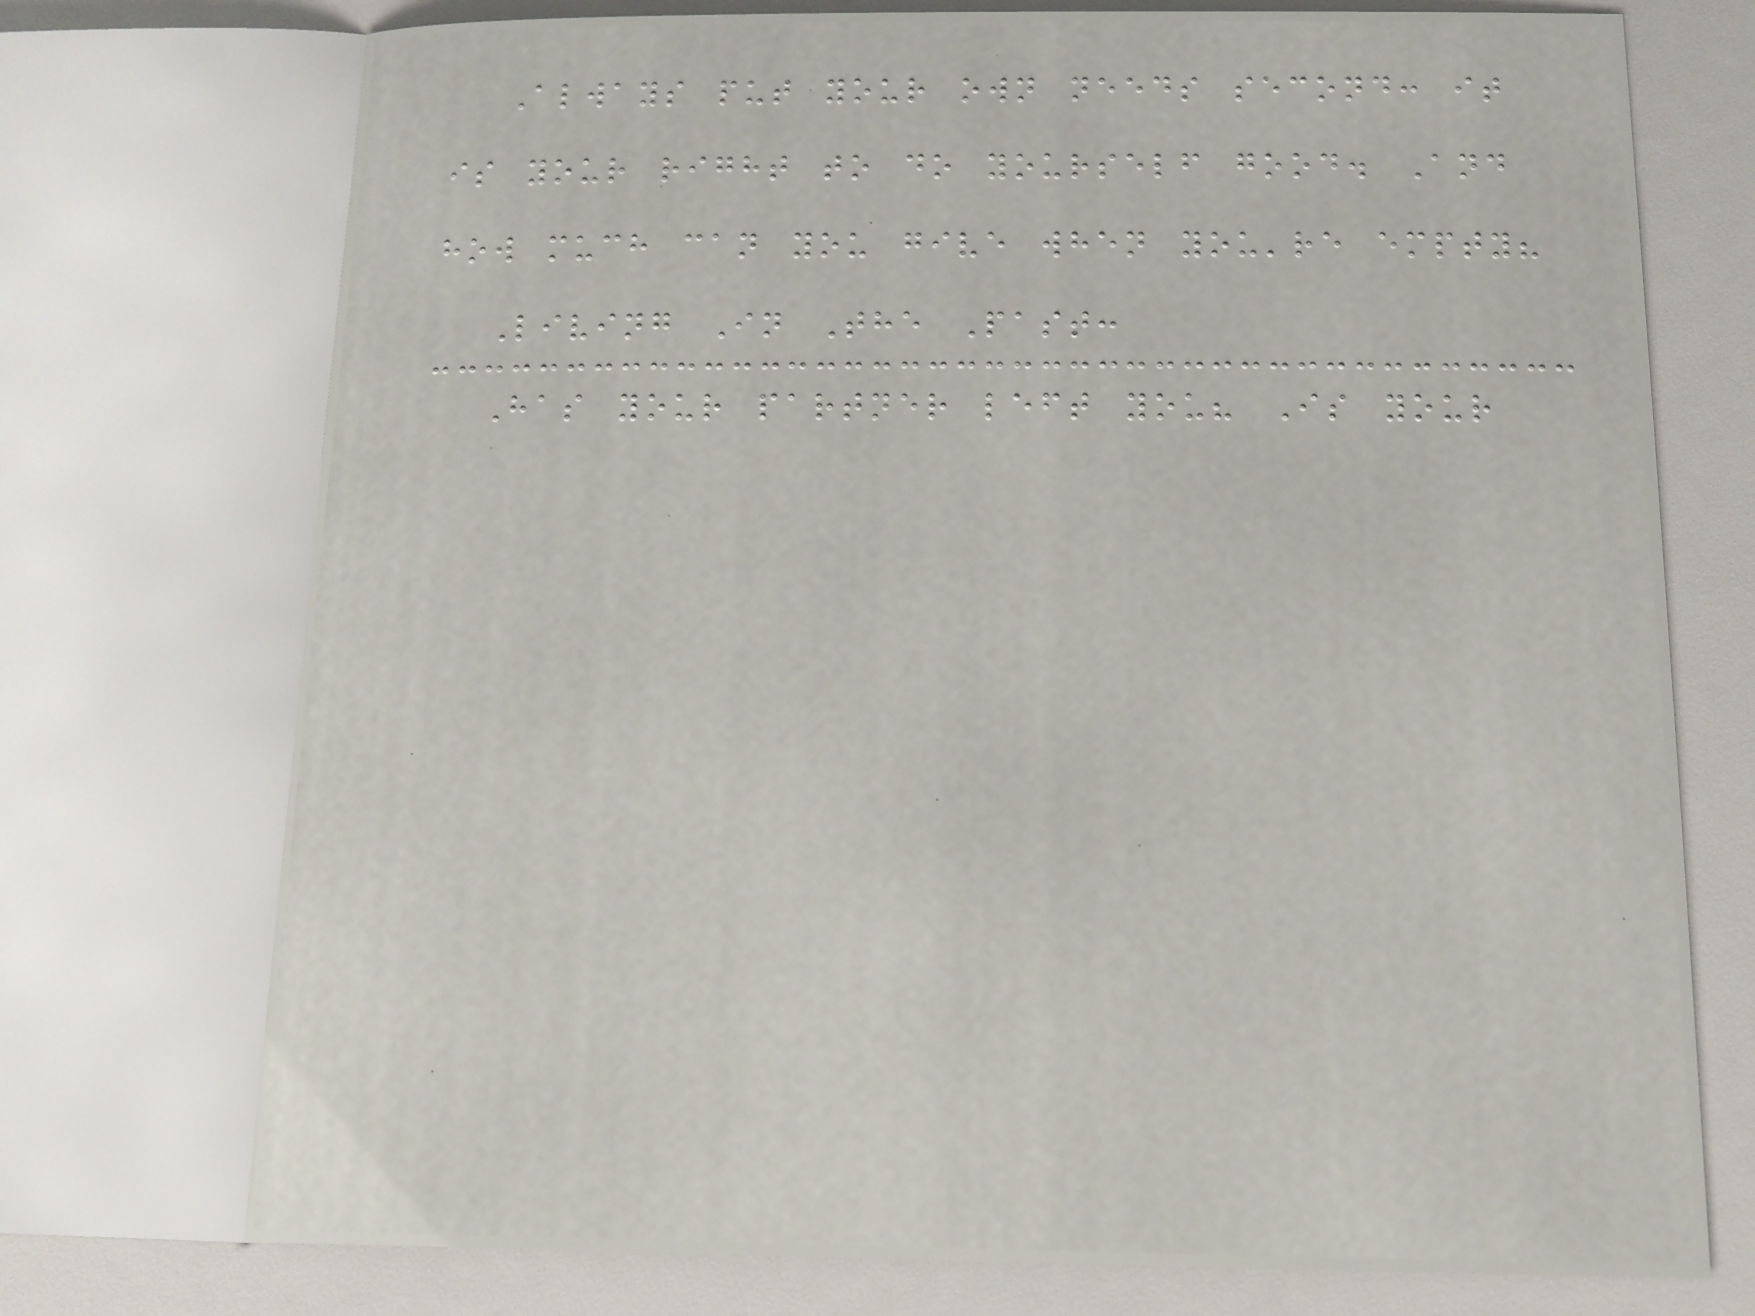Always put your own needs second: it
is your right to do yourself good. And
how much can you give when you're empty?
Living In The Past:
Has your partner left you? Is your
